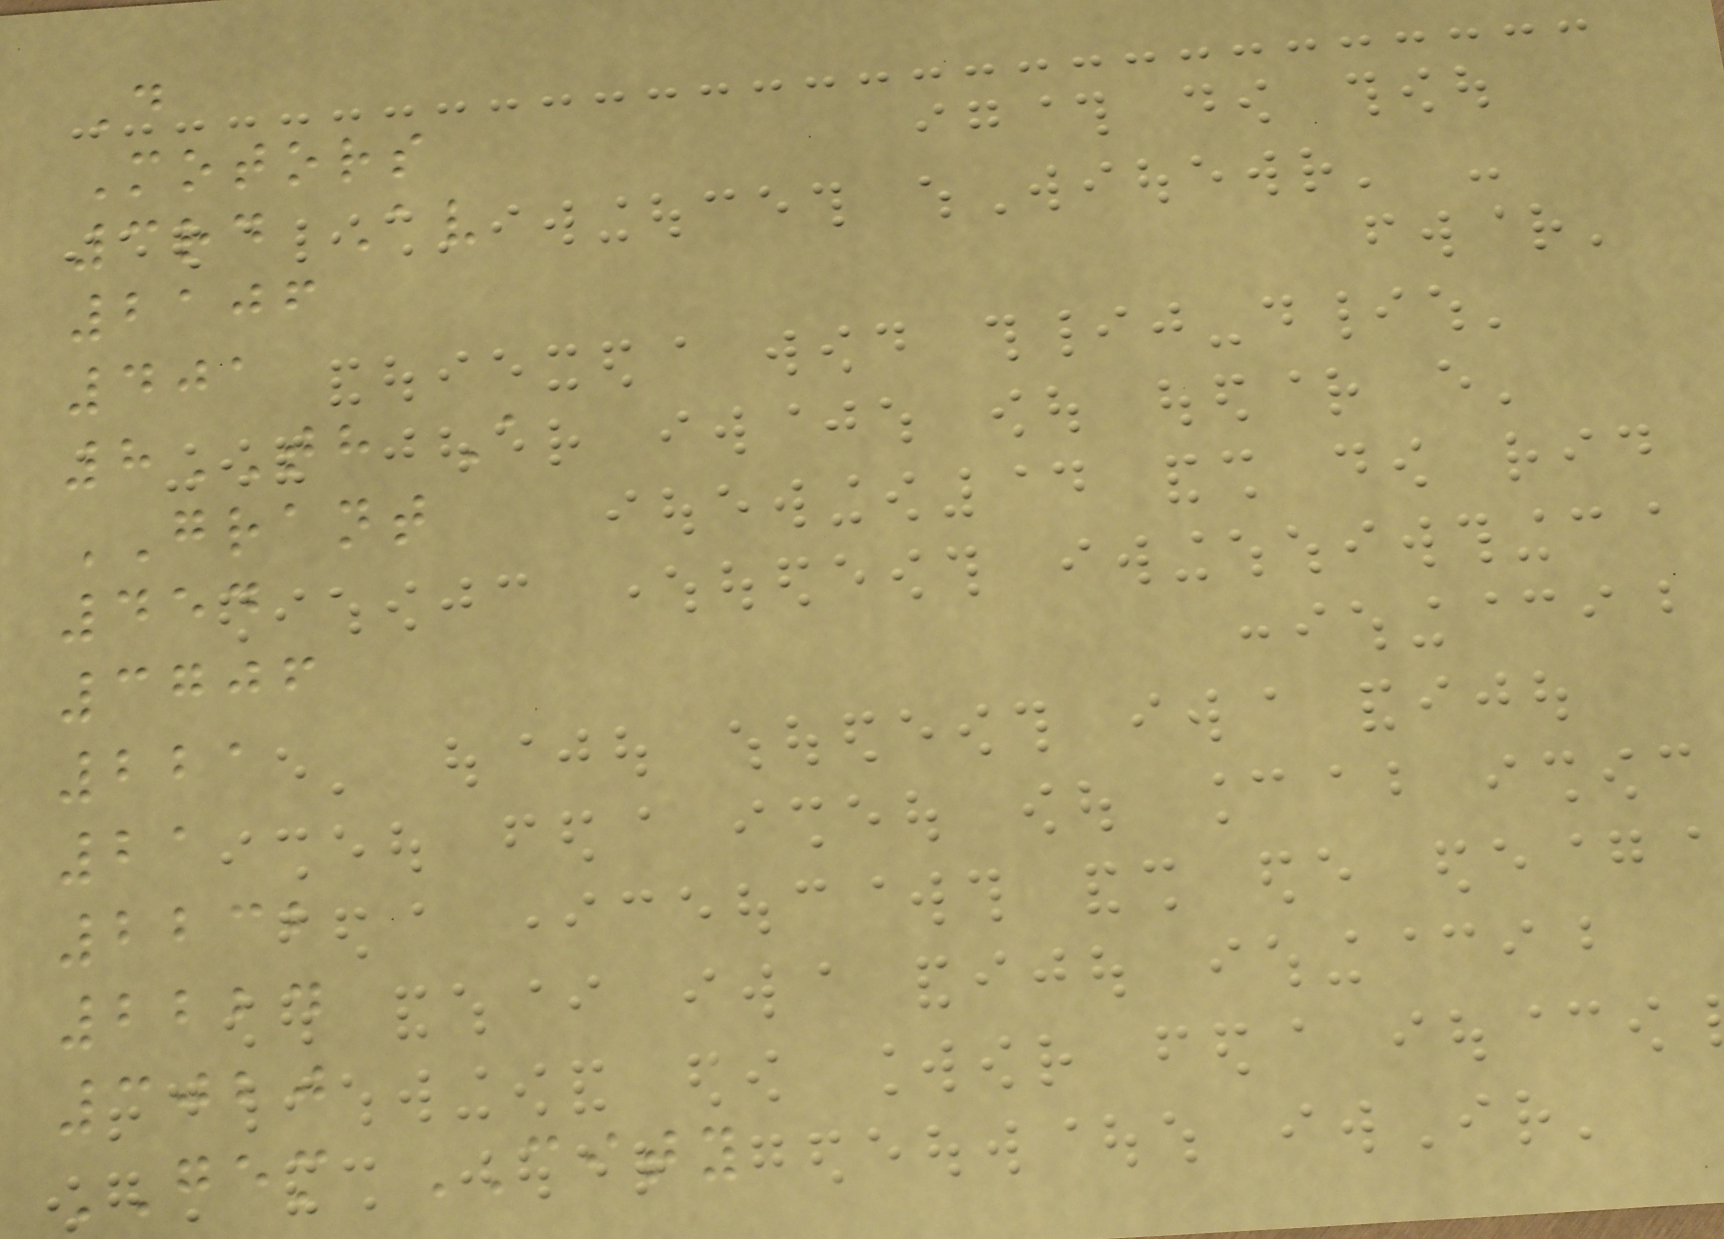D
Motors
3rd Av
2106
401
8TH A
GRANT
454
3706
221
21
2232
2224
3020
GEM CITY
